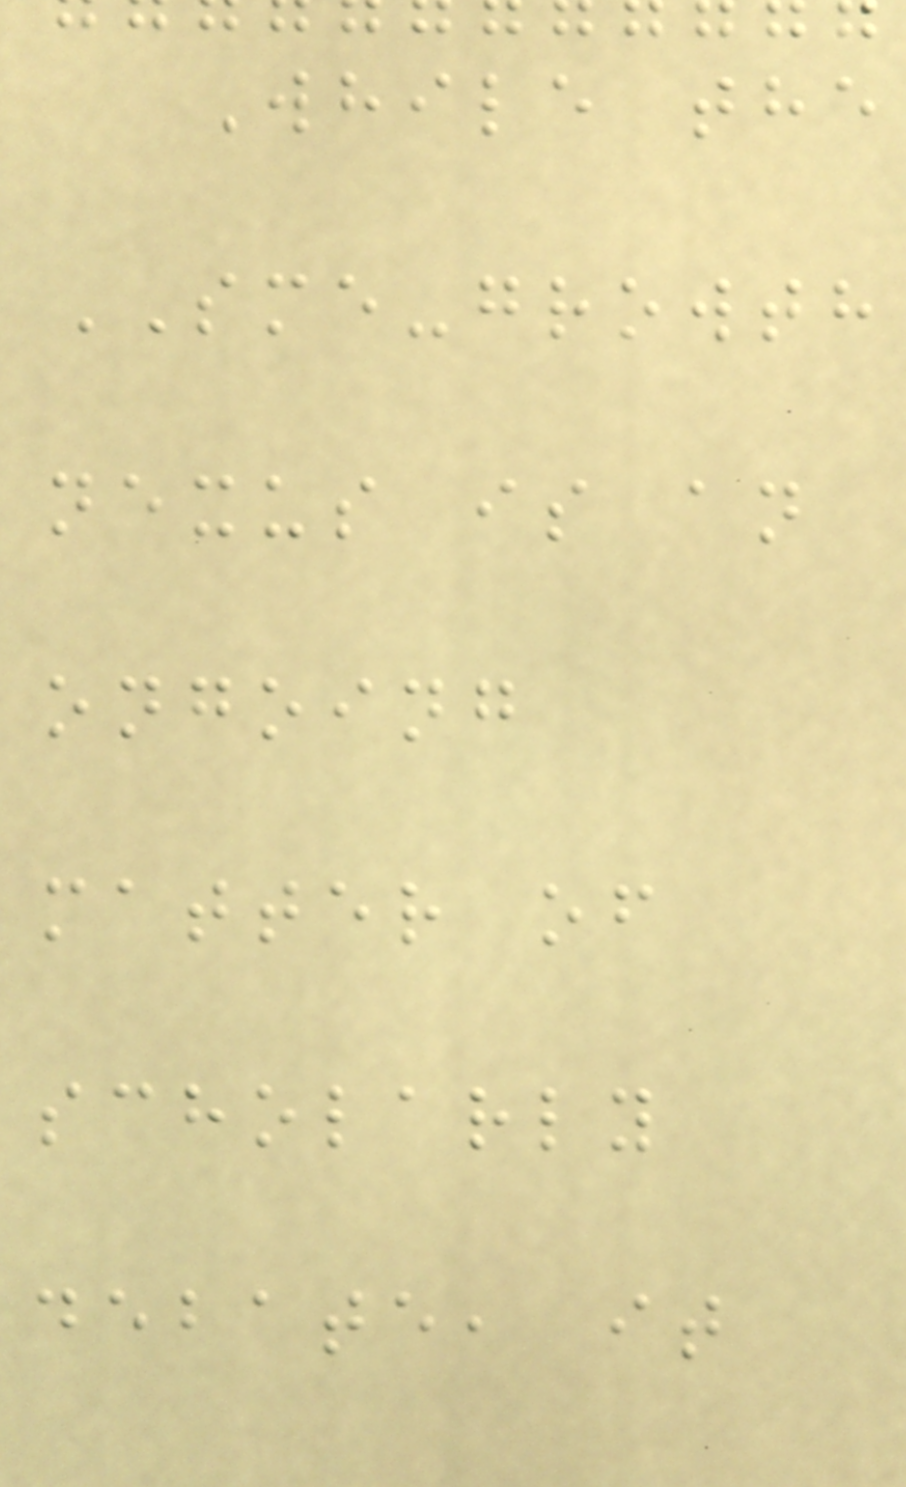While the
SME-growth
nexus is an
ongoing
matter of
scholarly
debate, it
